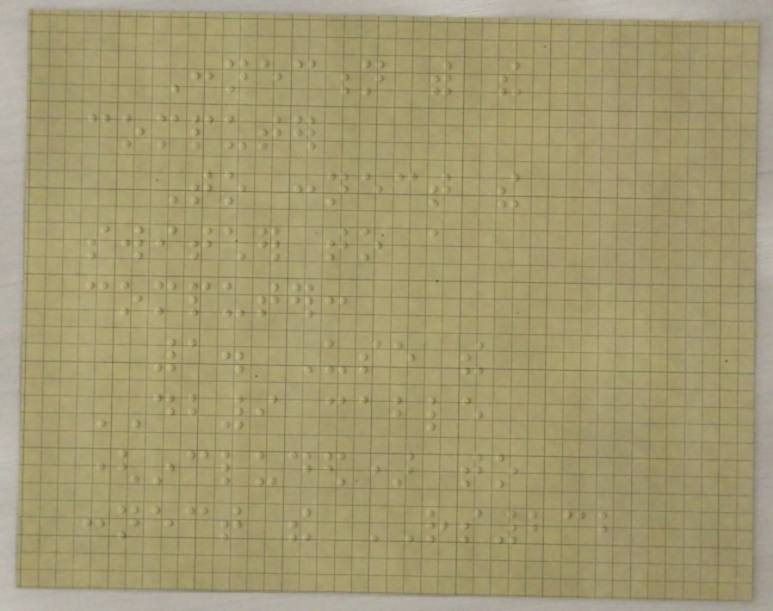Connection with the
computer
To connect the
switcher to a
computer:
1. Use the
DB9 cable
(included) to
connect the RS232
